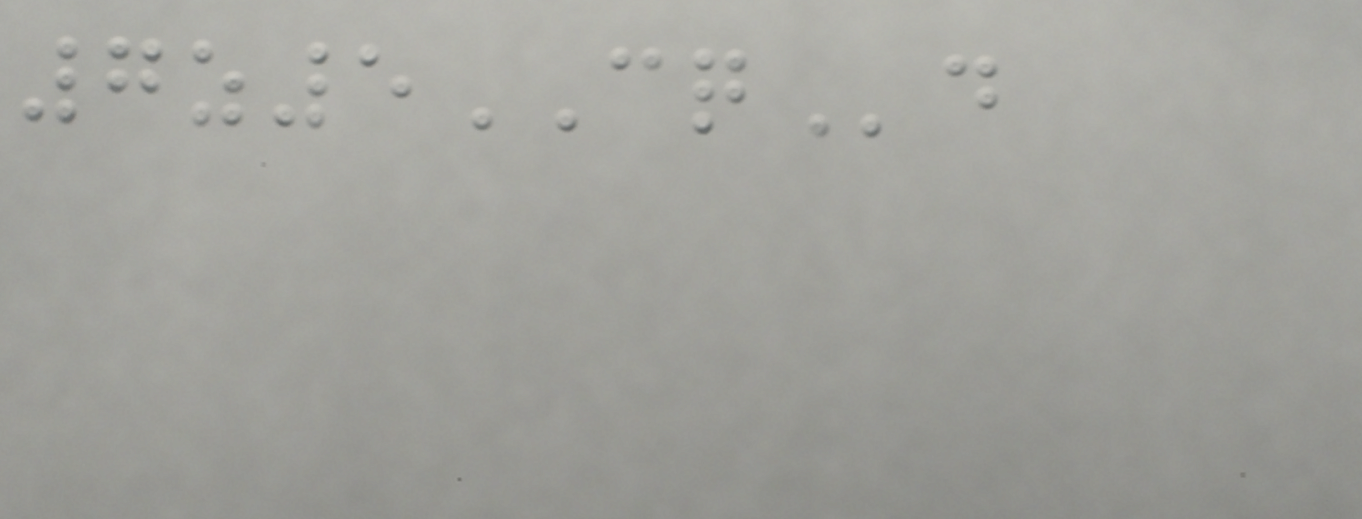7z5CQd
